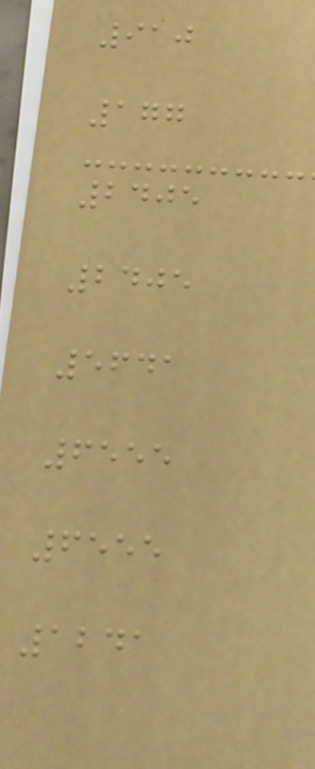910
177
2405
2405
5641
6555
6555
1241
